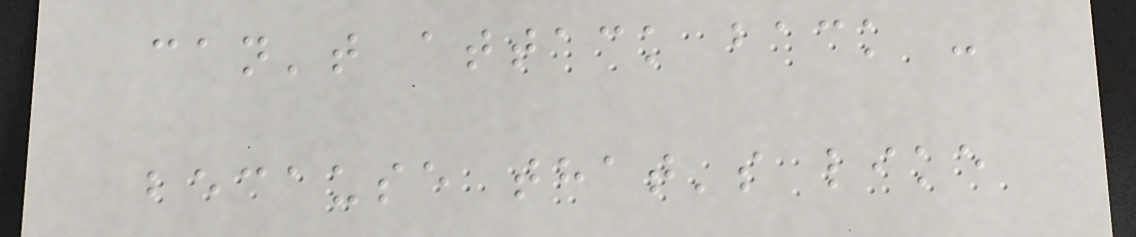can't attack back -
because that's like
